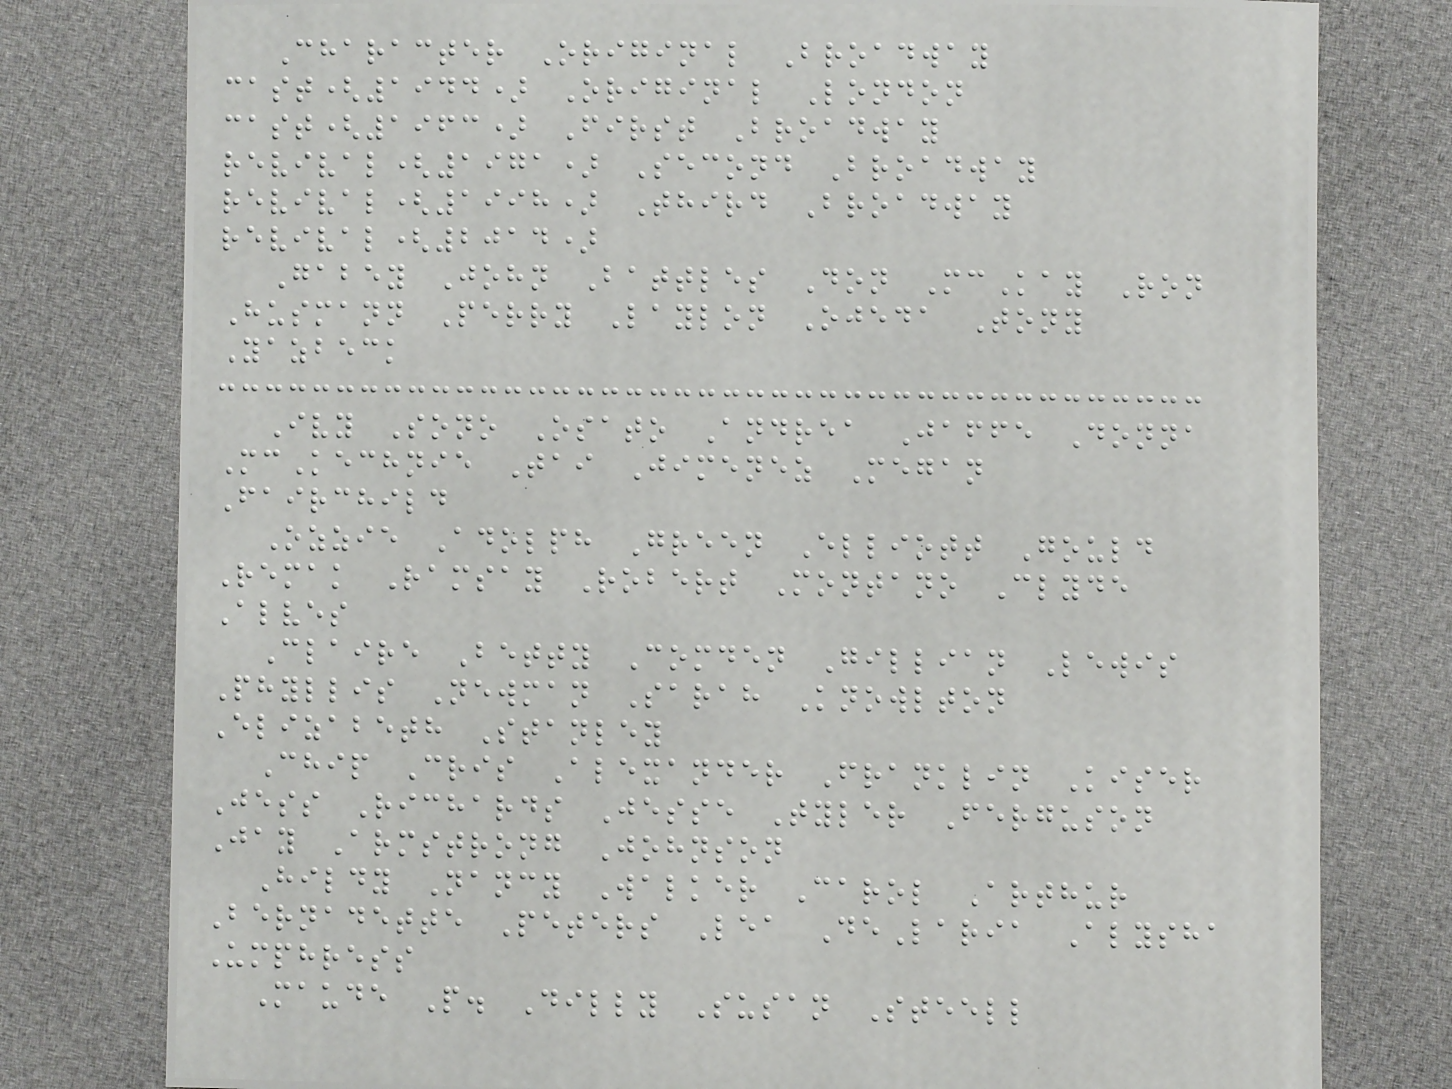Character Original Broadway
cast(1944) Original London
cast(1963) First Broadway
revival(1971) Second Broadway
revival(1998) Third Broadway
revival(2014)
Gabey John Battles Don McKay Ron
Husmann Perry Laylon Ojeda Tony
Yazbeck
Ivy Sono Osato Andrea Jaffe Donna
McKechnie Tai Jimenez Megan
Fairchild
Ozzie Adolph Green Elliott Gould
Remak Ramsay Robert Montano Clyde
Alves
Claire Betty Comden Gillian Lewis
Phyllis Newman Sarah Knowlton
Elizabeth Stanley
Chip Cris Alexander Franklin Kiser
Jess Richards Jesse Tyler Ferguson
Jay Armstrong Johnson
Hildy Nancy Walker Carol Arthur
Bernadette Peters Lea DeLaria Alysha
Umphress
Maude P. Dilly Susan Steell
